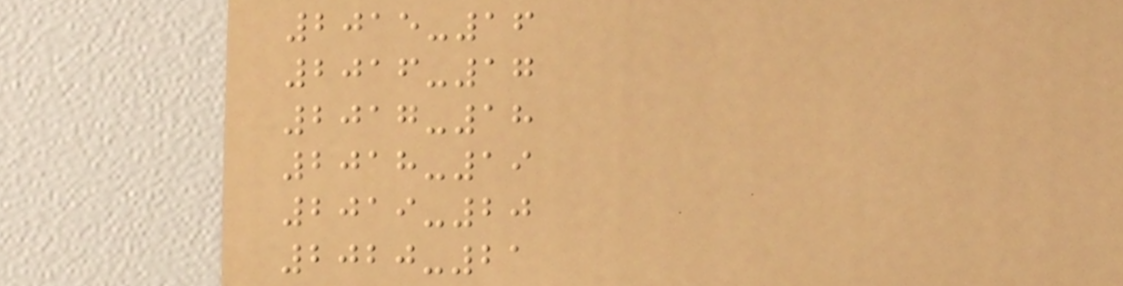2015-16
2016-17
2017-18
2018-19
2019-20
2020-21
